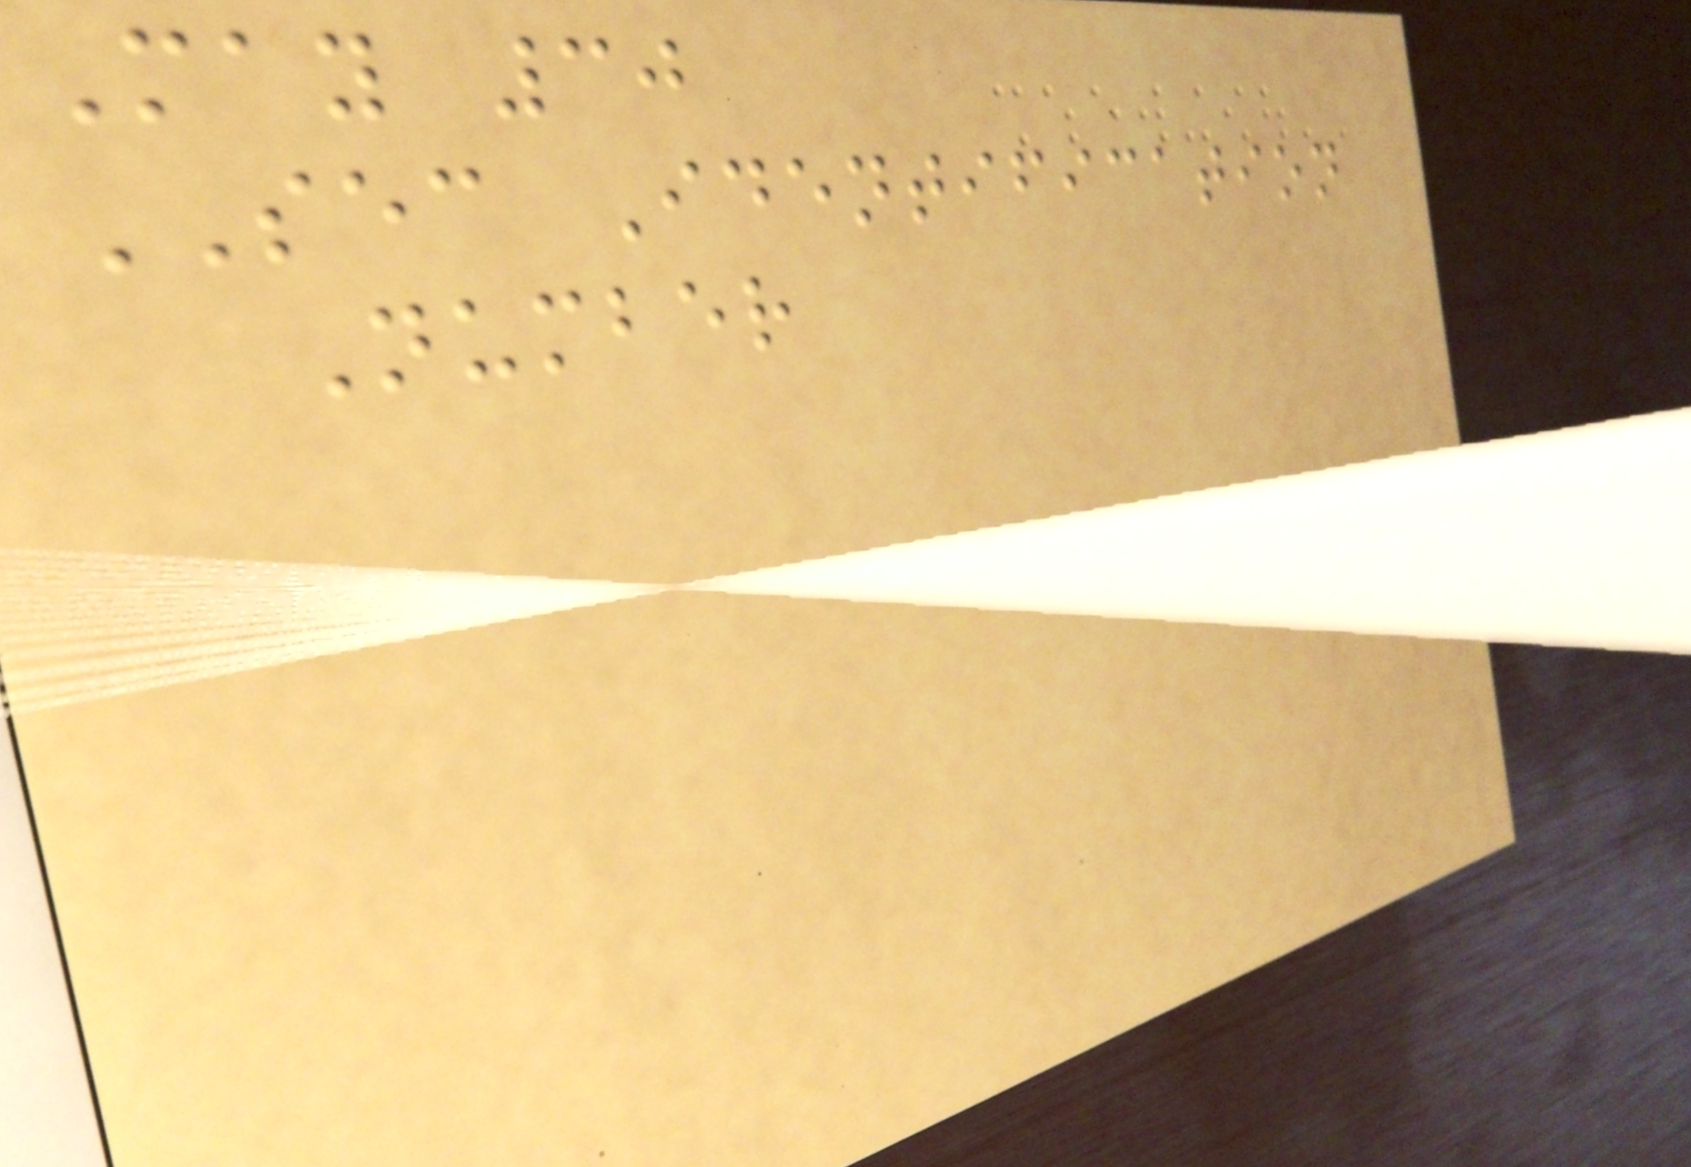May 30
SEC Identification
Number
